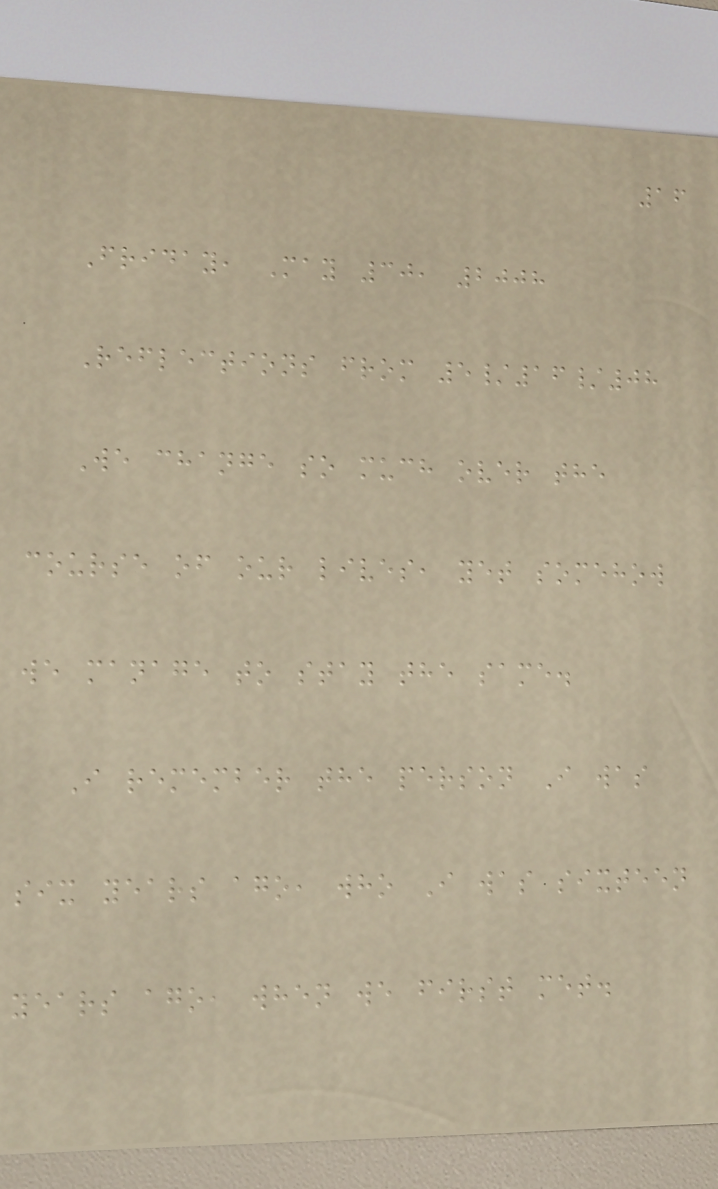16
Friday, May 30, 2008
Reflections from 5/16/08
We change so much over the
course of our lives, yet somehow
we manage to stay the same.
I remember the person I was
six years ago, who I was sixteen
years ago, when we first met.
